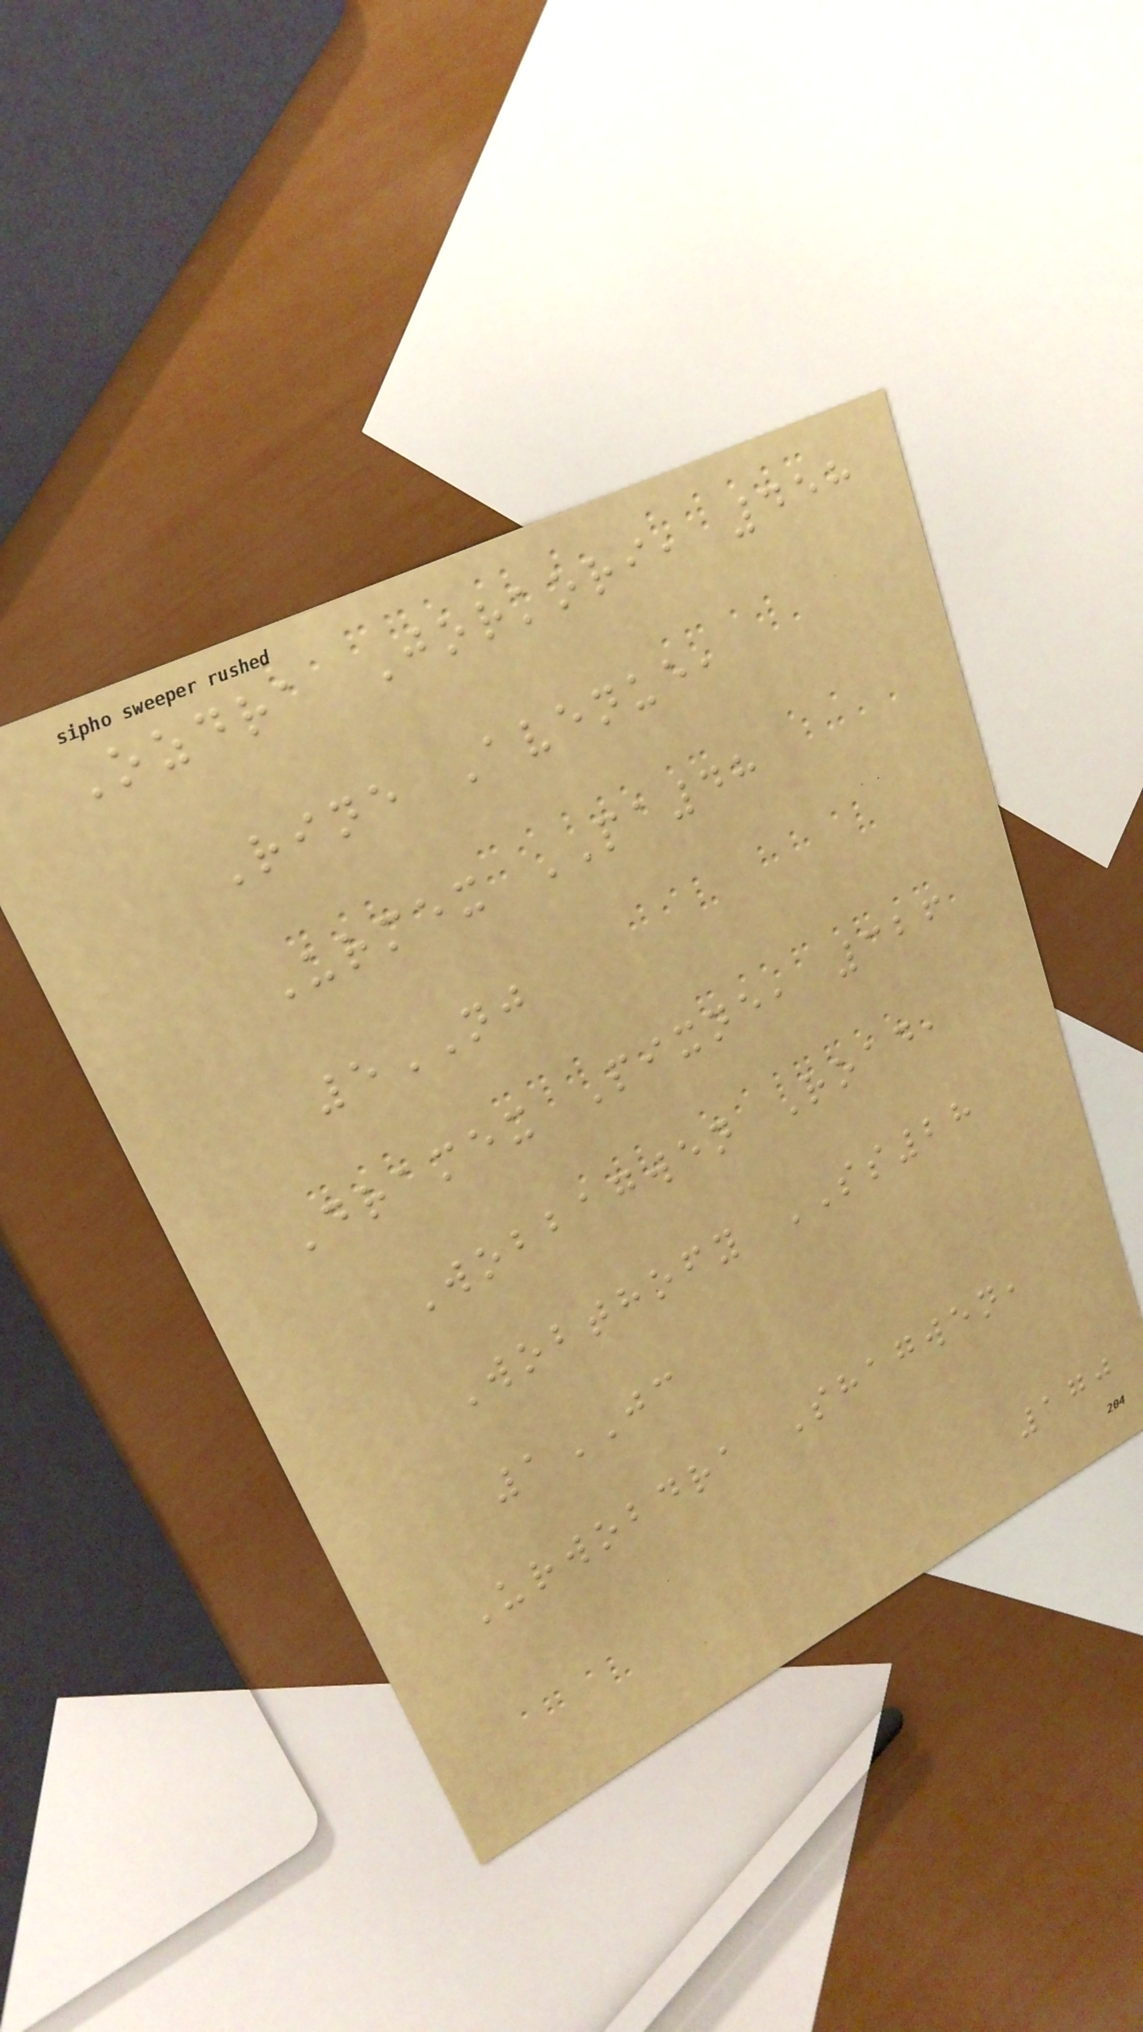Ozdra Jorkori, 458
Rine Avenue,
Urmex PA48
5NJ
Dramex Pixne, 326
Wobbagwen Road,
Wobthofy SS28
1JC
Urwobdra Shagwen,
170
